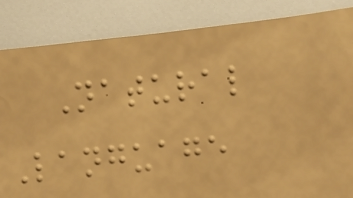Natural
Language
